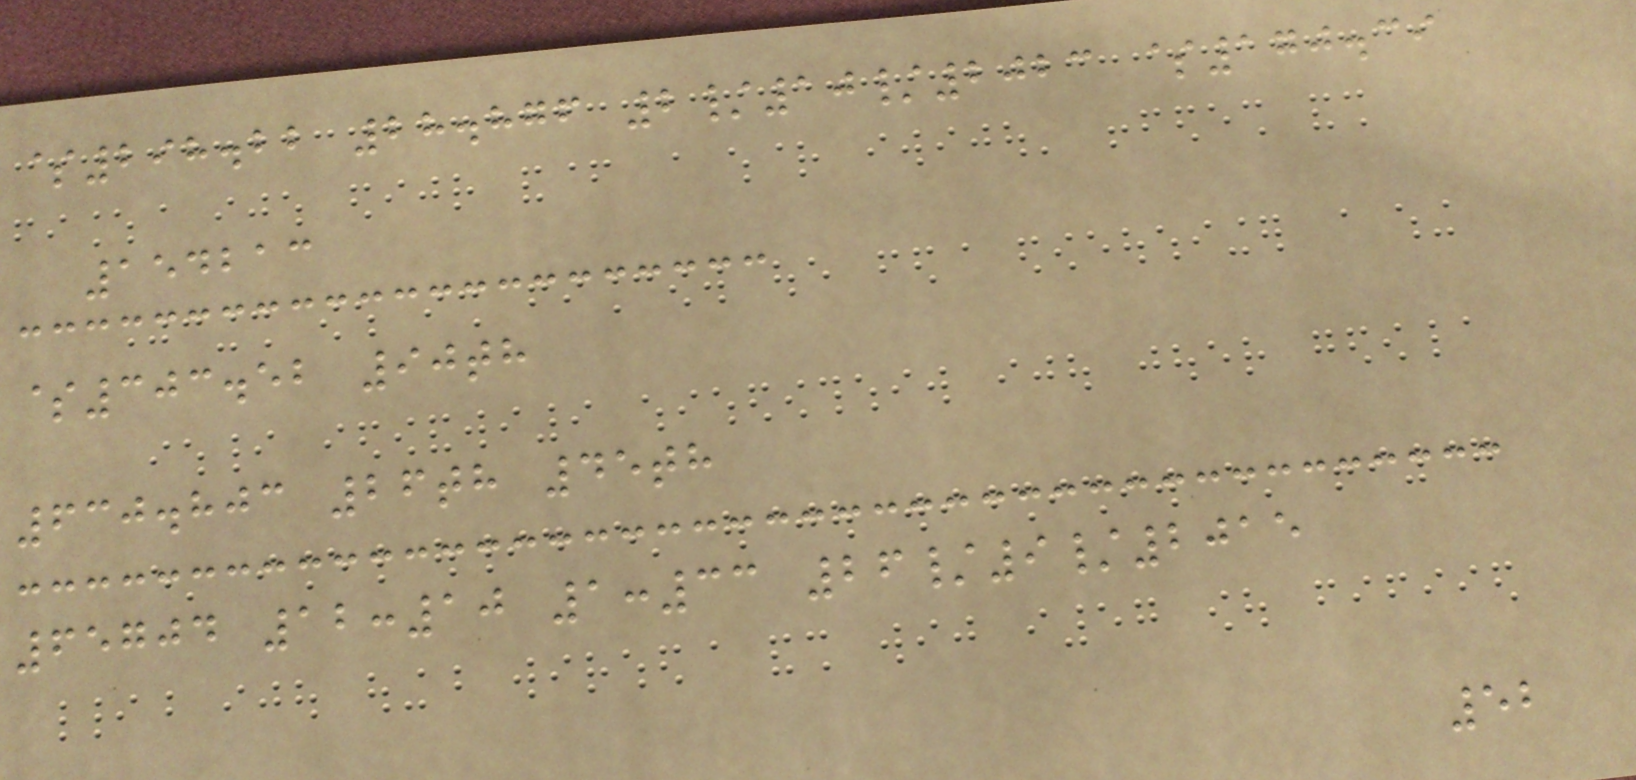$298.22 28.876 2/10/2023 $170.39
154213
$303.52 90th
630.803 26th 45th
65704 12:10 1:33 26/9/2015
52
